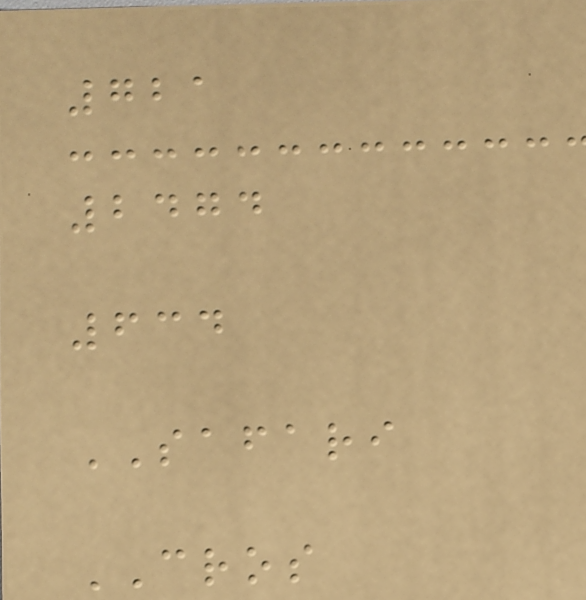721
2474
634
SAFARI
CROS
